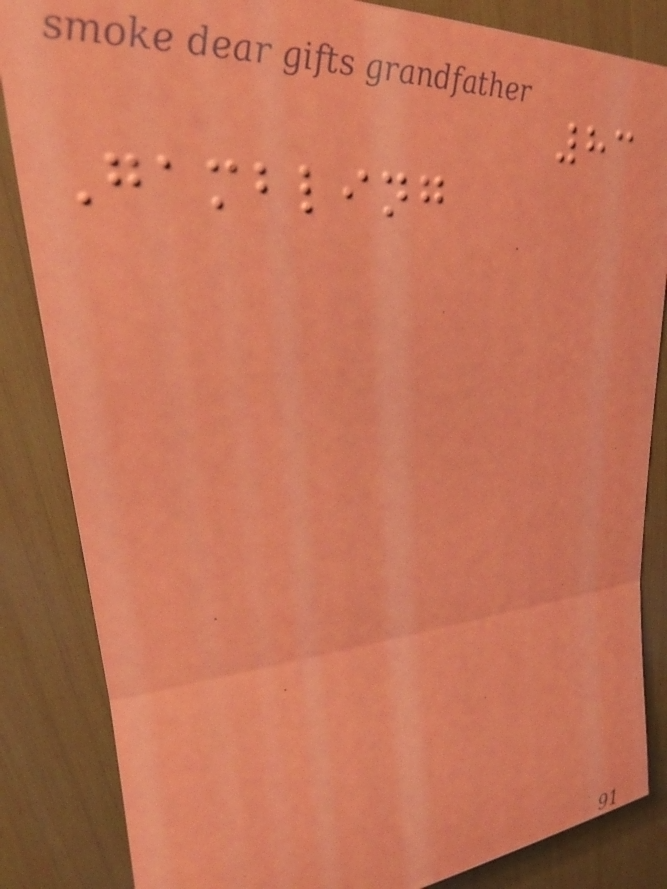83
Gambling
